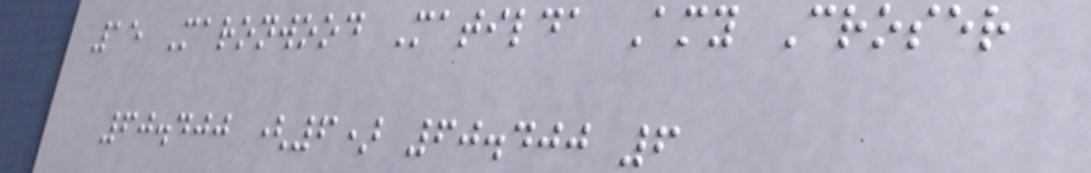15 Maronwood Matilda Amy Croser
60.400 (6) 60.400 6
